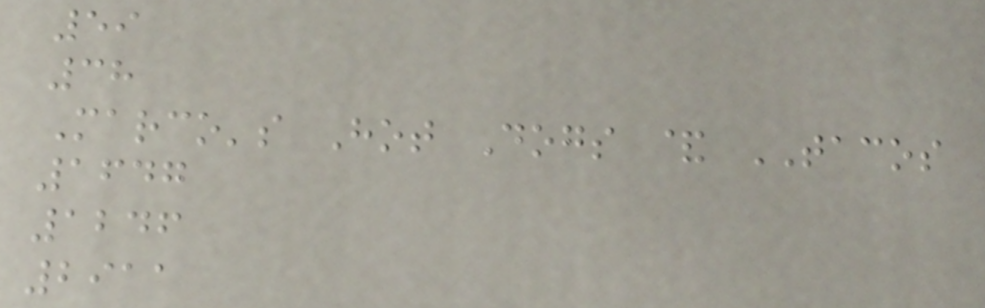59
38
Marco's Hot Dogs & TACOS
1647
1246
2911
